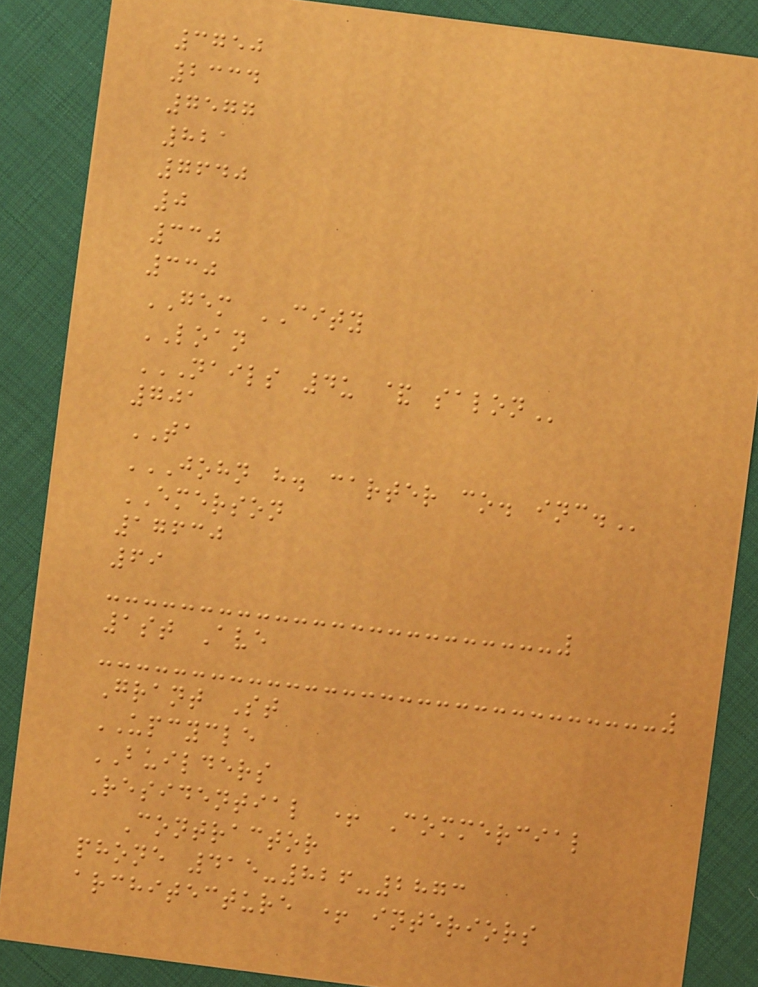3750
2334
7577
821
7640
0
330
330
GEM CITY
LOAN
NAILS 4U & SALON
701
TA
JOHN H. CARTER CO. INC.
EMERSON
17630
69
1st Ave
Grant St
UPCYCLE
BUILDERS
Residential + Commercial
Contractor
phone 415-826-2873
architecture + interiors
